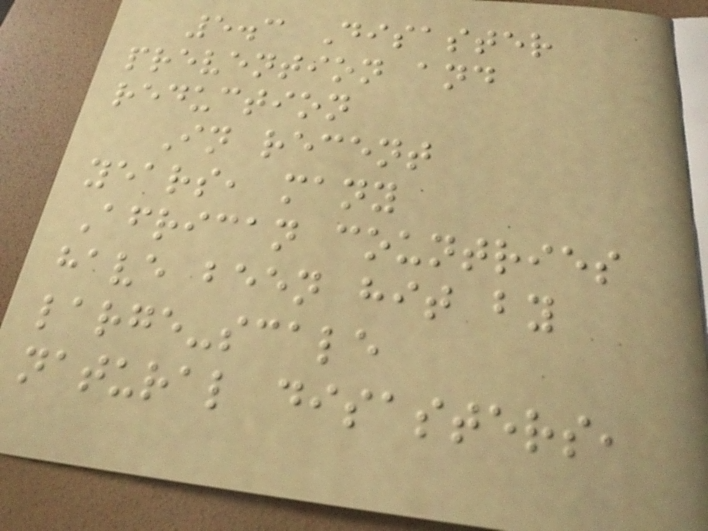5.3 Disaster
prevention and
reduction
In recent
years, many
African countries
have been hit by
large-scale
natural disasters,
